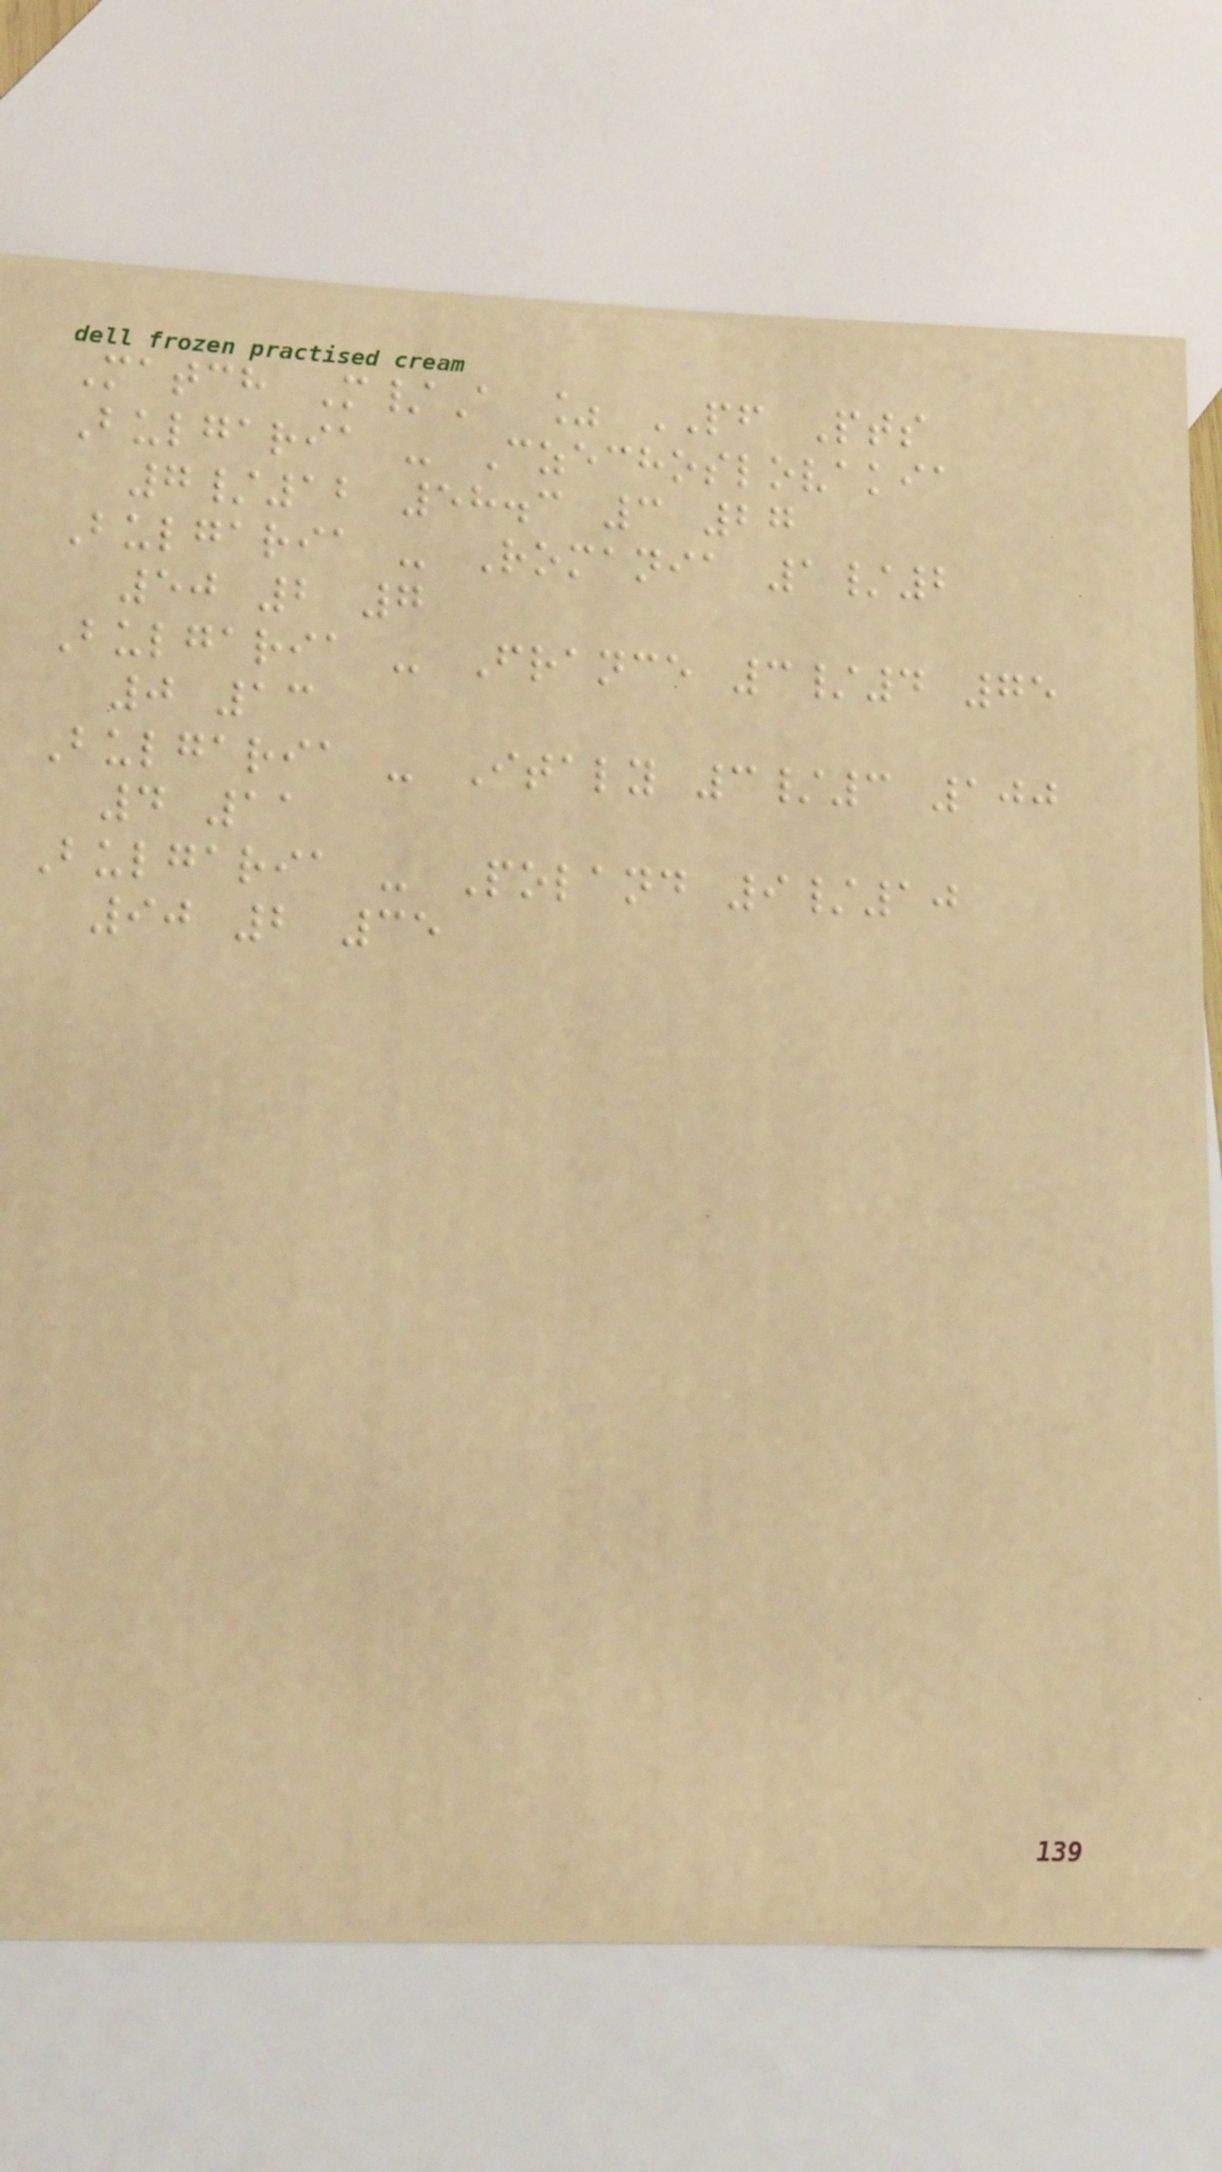Match M/A % PF Pts
Bulgaria - Czechoslovakia
7/12 58.3 3 27
Bulgaria - Romania 1/2
50 2 7
Bulgaria - France 3/4 75
0 13
Bulgaria - Italy 3/3 100
4 11
Bulgaria - Poland 9/10
90 2 35
